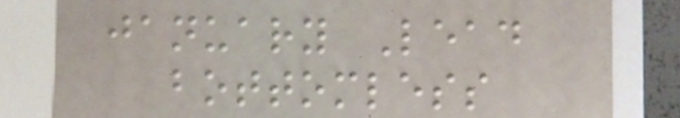january Lead
bottomless
